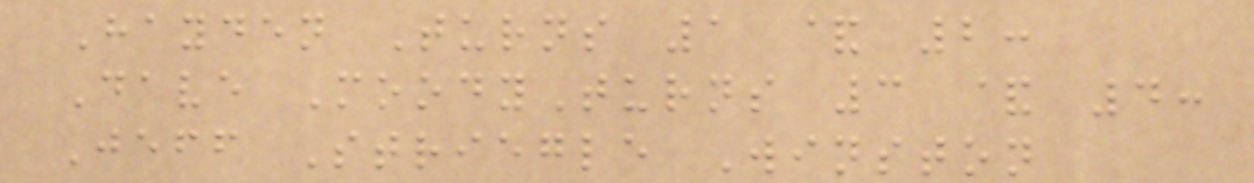Hayden Turns 1 & 2:
Dave MoodyTurns 3 & 4:
Jeff Striegle Winston
